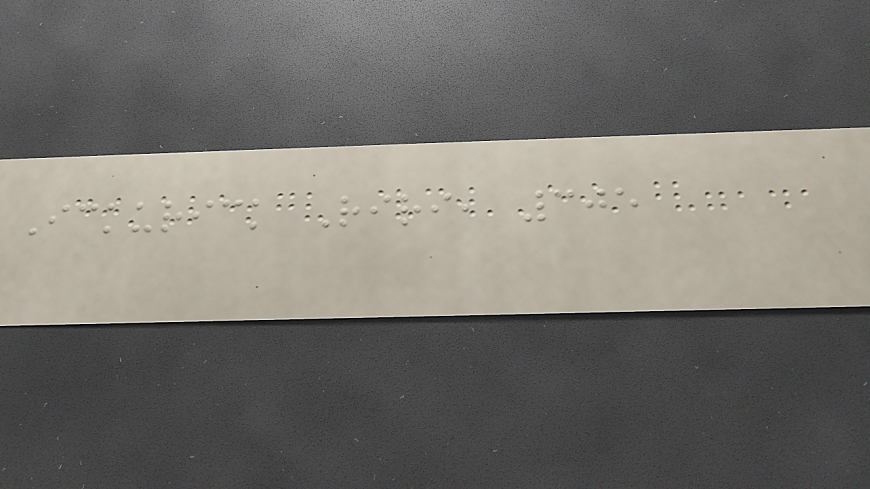Ickurick Riri, 305
